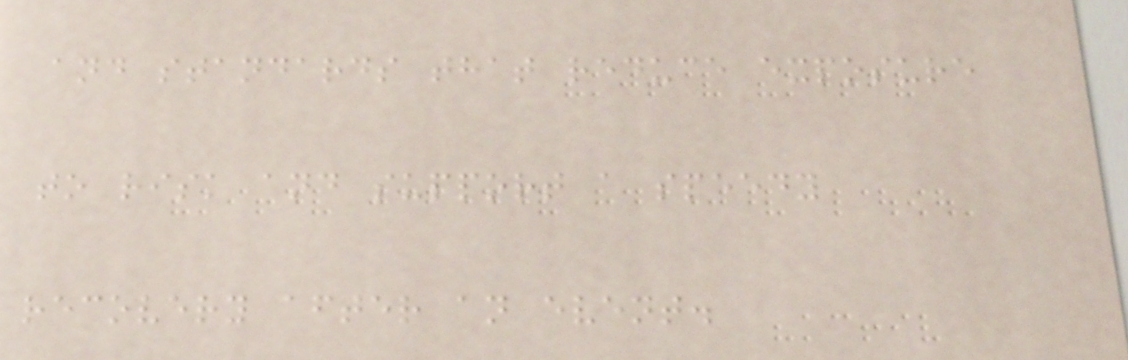and standards that reduce exposure
to risk and support a speedy
recovery after an event.
